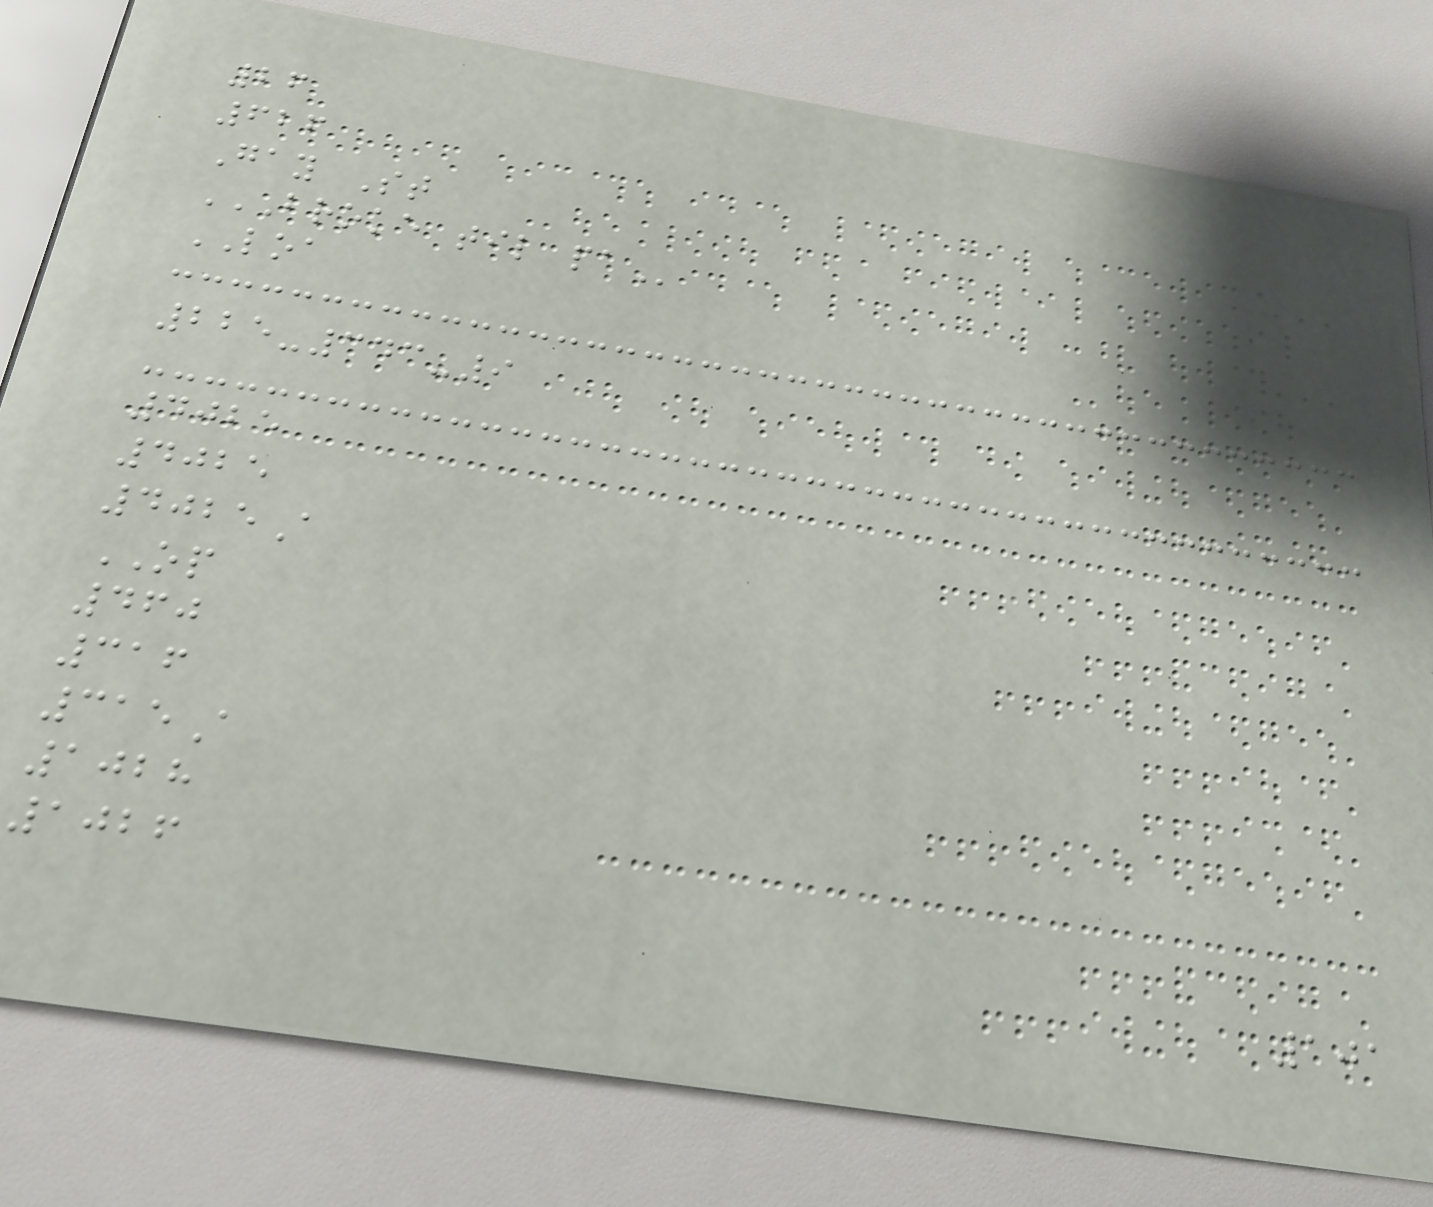26
626
Gay St
BROKE TIL PA
LOA
225-343-9
4025
4025
4025A
OP
460
316
315A
1028
1026
101
